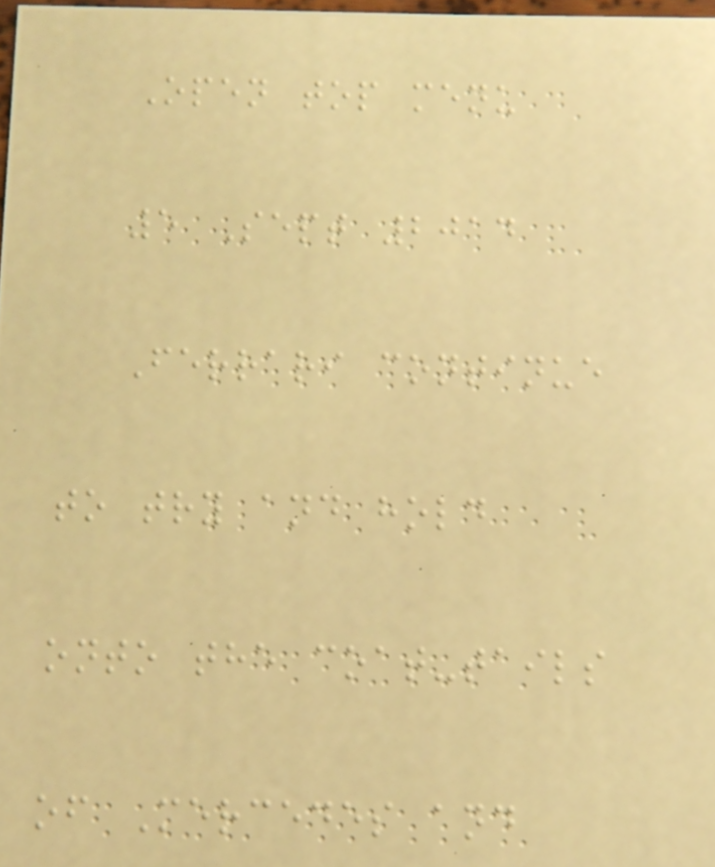Open top menu
5 Sept 2014
Ferrari continue
to try and hold
onto the coat-tails
of Mercedes and
